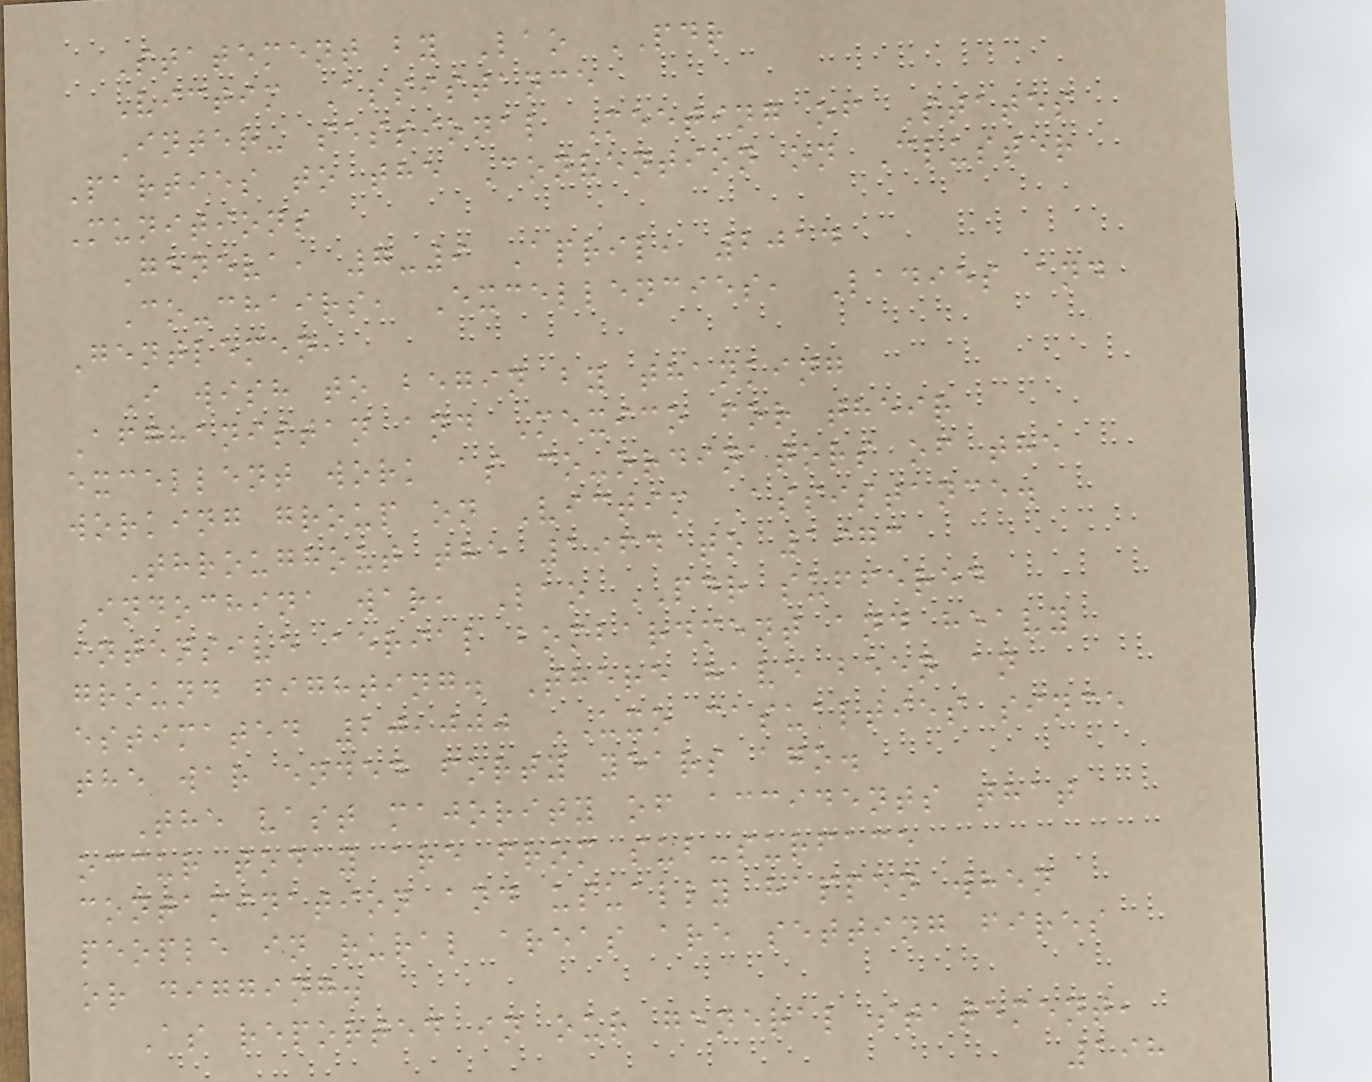Statement by Lao PDR
Victim Assistance
Inter- sessional Meeting of States
Parties to the Convention on Cluster
Munitions
Geneva, 7-9 April, 2014
Co-chairs, Excellencies, Ladies and
Gentlemen,
I wish to begin by thanking
Afghanistan and Mexico for their
excellent work as co-ordinators of the
working group on Victim Assistance.
Throughout the 1964 to 1973
Indochina war, Lao PDR suffered
intensive aerial bombardment and heavy
ground fighting. There have been an
estimated 20,000 UXO casualties since
the war ended forty years ago.
The vast majority of accidents that
occur today are from sub-surface
contamination and usually happen when
people in rural areas are setting fires
or digging.
As reported in our general statement,
198
